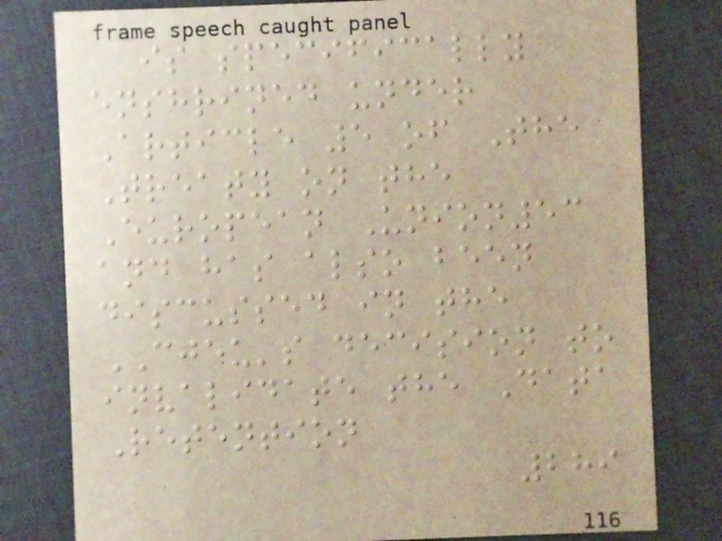is specifically
enshrined under
Article 5 of The
Treaty on the
European Union53
and has also been
discussed in the
CJEU's decision to
invalidate the Data
Retention
289
